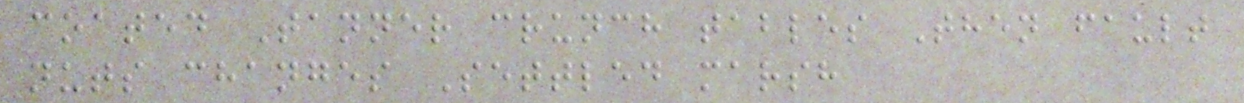coated Tanner crunch tables Then fault
nuts changes Settled marsh
